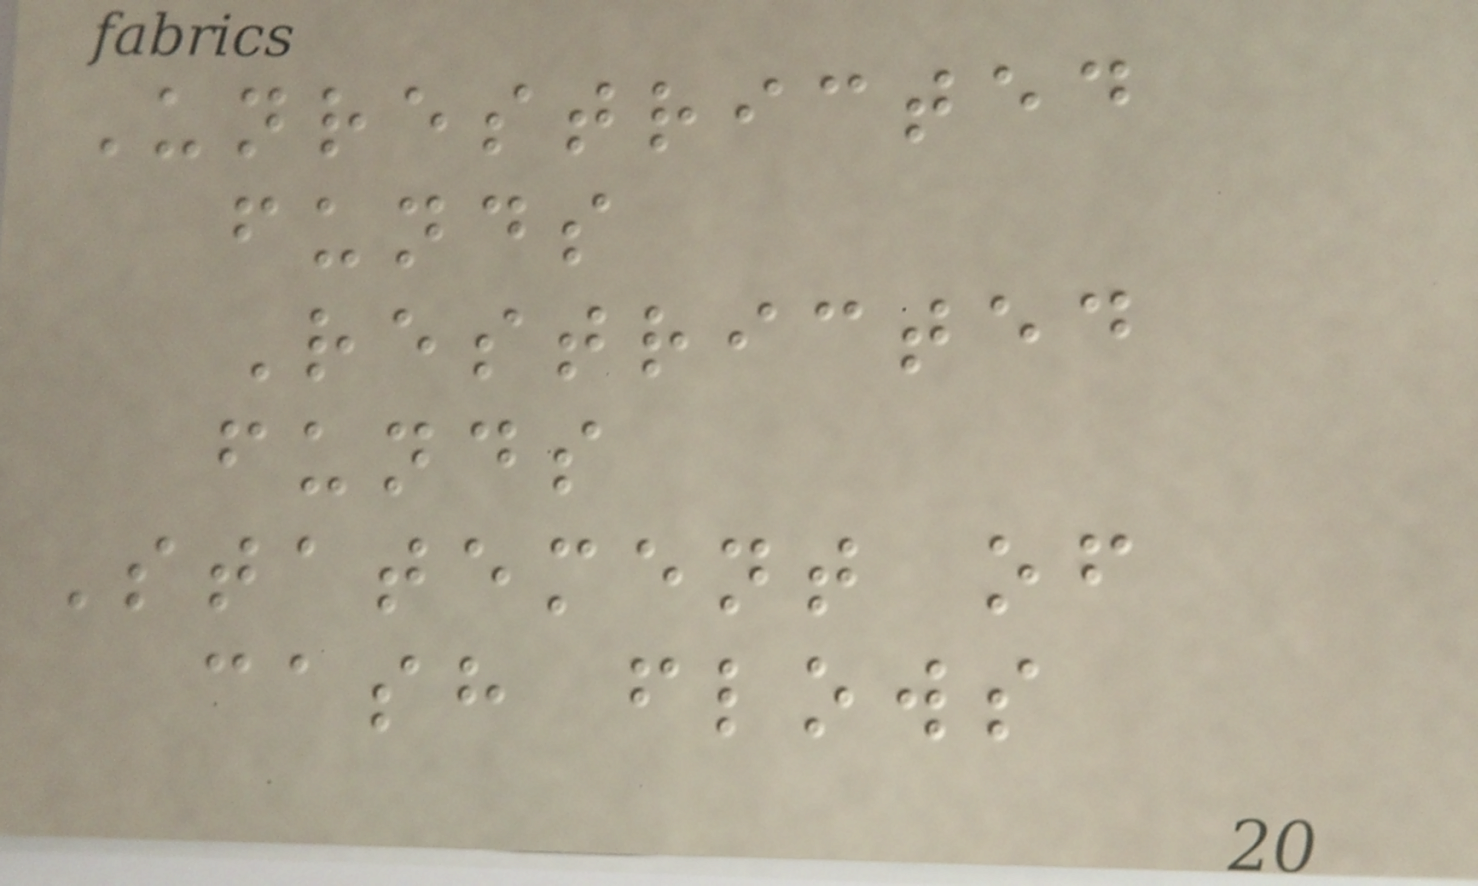Unrestricted
funds
Restricted
funds
Statement of
cash flows
